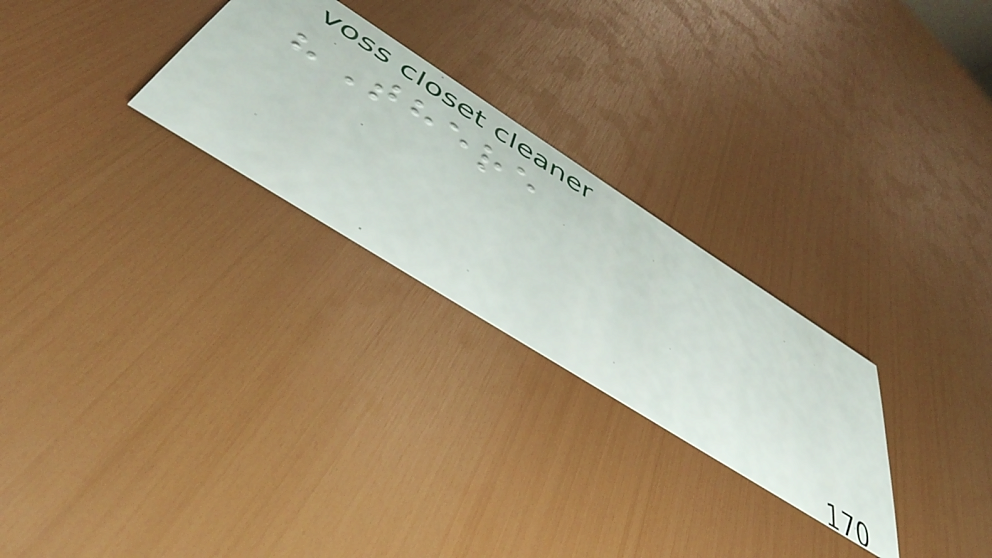"There
